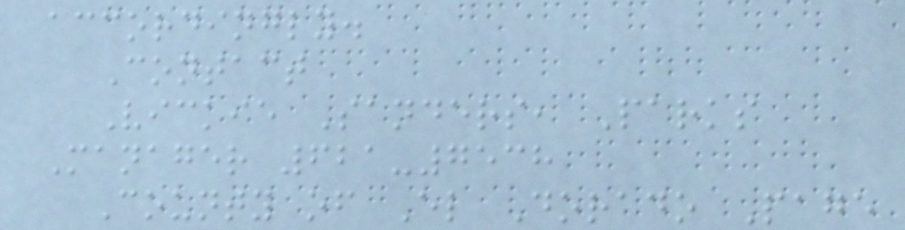accordingly.
Contact
Vickie Sanders, Parks
Manager 621-7538
County of El Dorado Page
